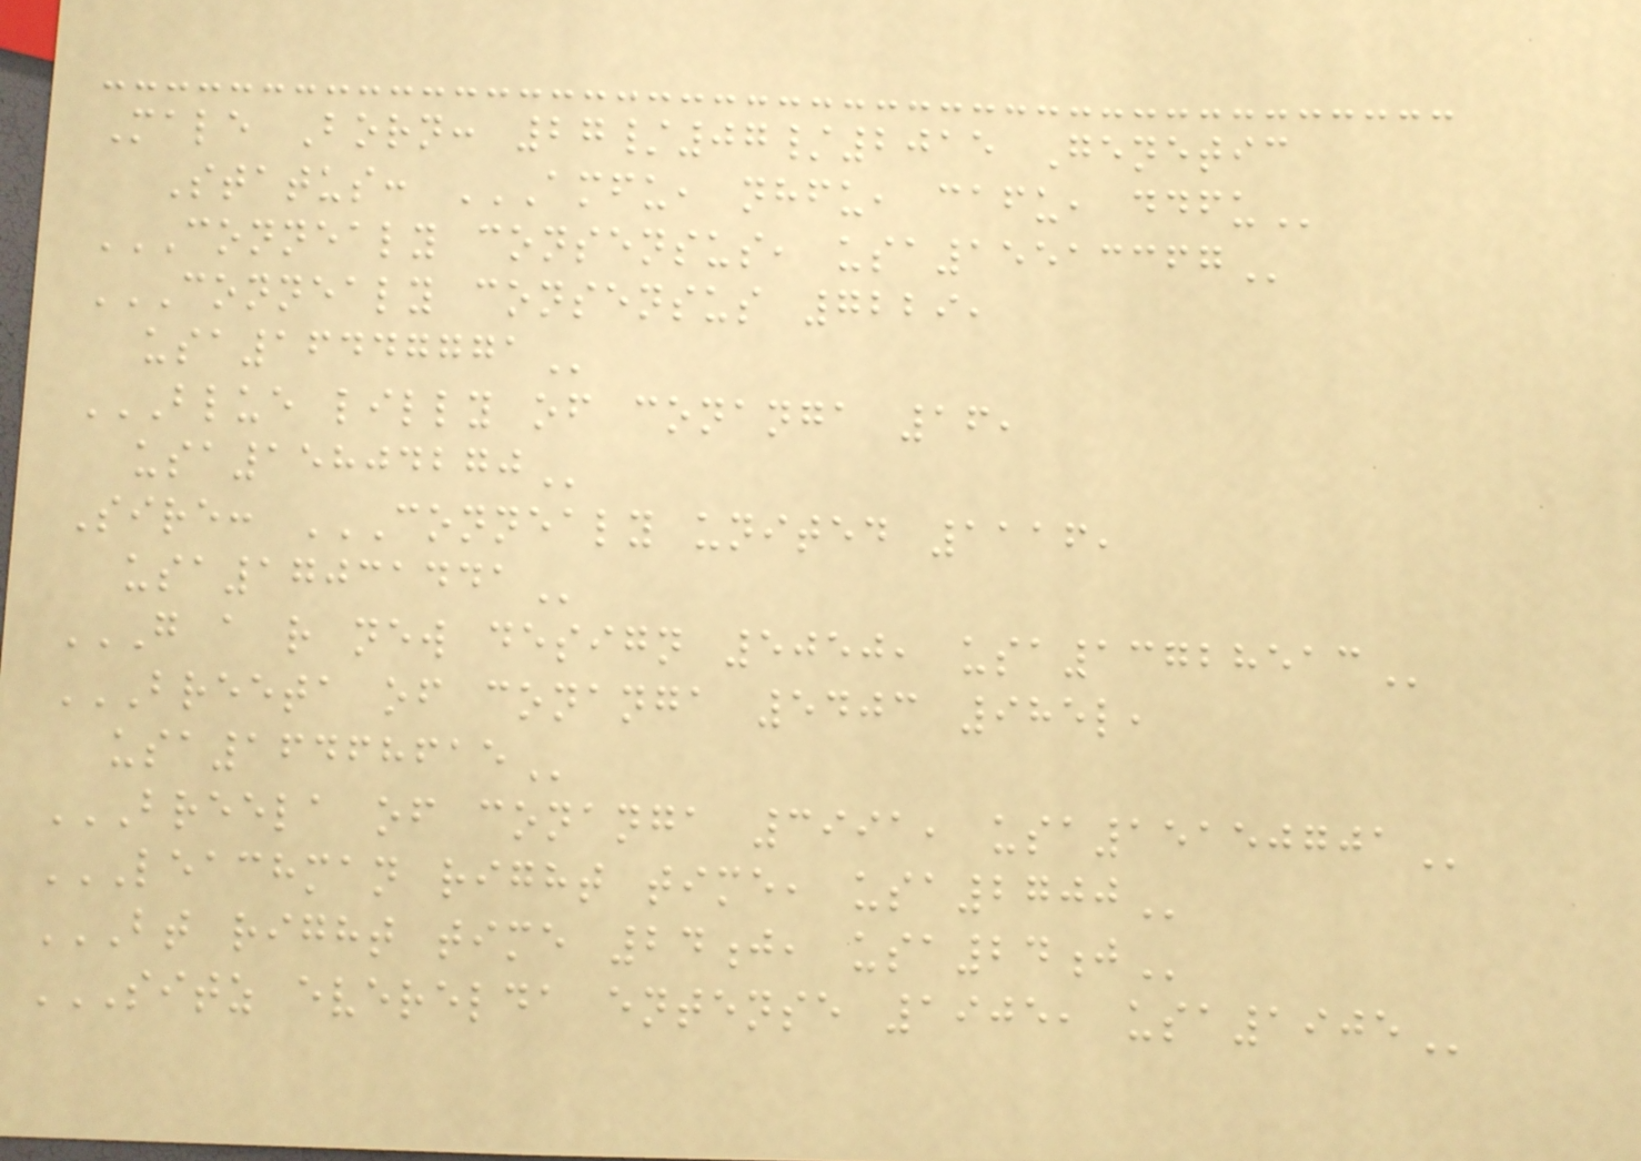Male Born: 27/07/2015 Genetic
Status: AMFU, NHFU, CAFU, DDFU
CONNEALY CONSENSUS, USA15513367
CONNEALY CONSENSUS 7229,
USA16447771
BLUE LILLY OF CONANGA 16,
USA15804270
Sire: CONNEALY UNITED 1116,
USA17031441
G A R NEW DESIGN 5050, USA13728513
BREETA OF CONANGA 5403 985L,
USA16468615
BREELA OF CONANGA 3991, USA15150701
LEACHMAN RIGHT TIME, USA2700
BT RIGHT TIME 24J, USA24J
SITZ EVERELDA ENTENSE 1905, USA1905
